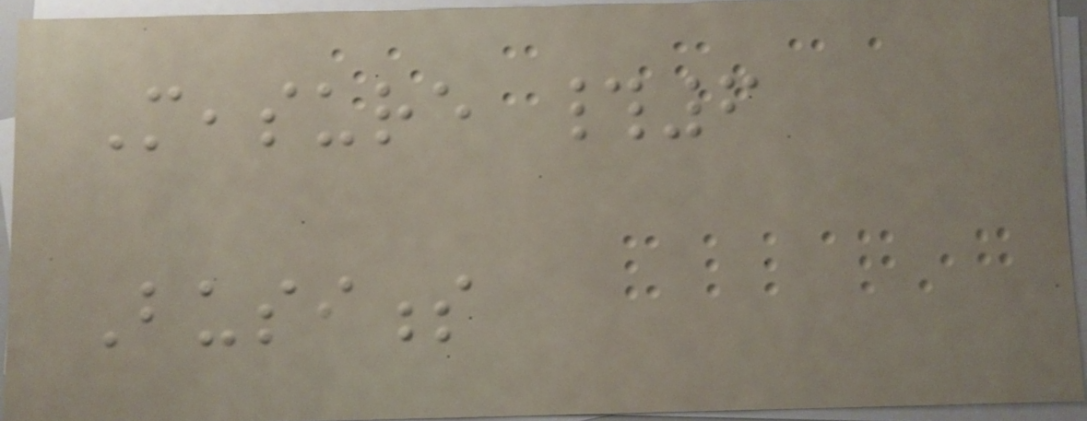Measure #6
Business
